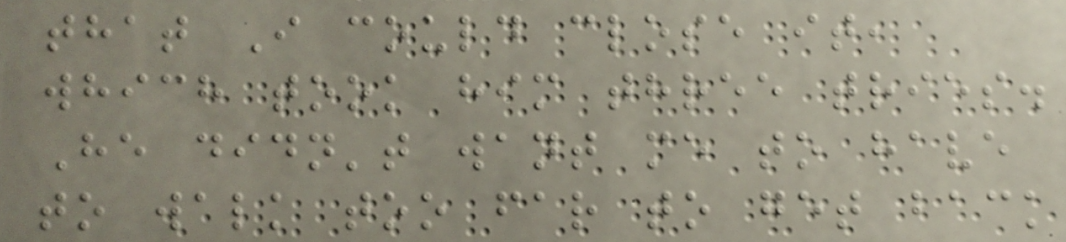that I could close it,
which took him three tries.
He didn't want me to have
to walk too far to get back
